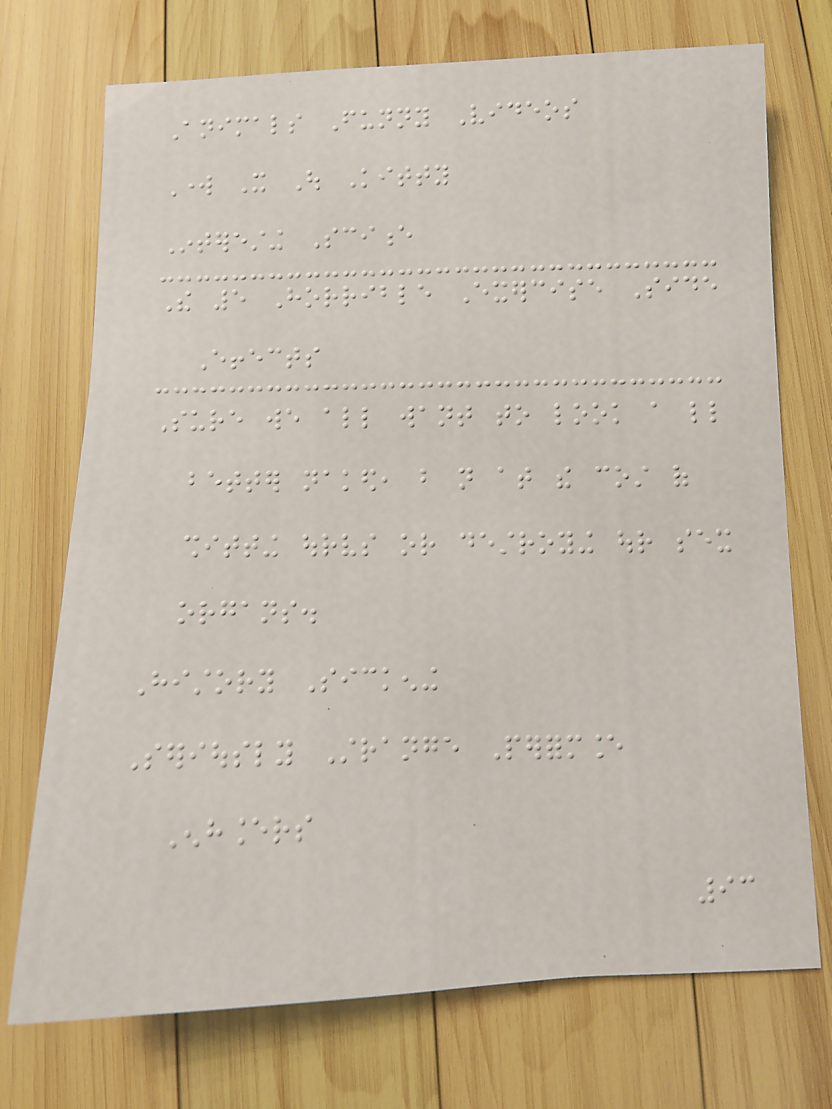Animals Funny Videos
Work It Out Kitty
Interesting Science
The 5 Horrible Exercise Side
Effects
Sure we all want to look a little
better naked, but not at the cost of
shitting ourselves or destroying our sex
organs.
History Sickening
Seriously Strange Performance
Enhancers
93
